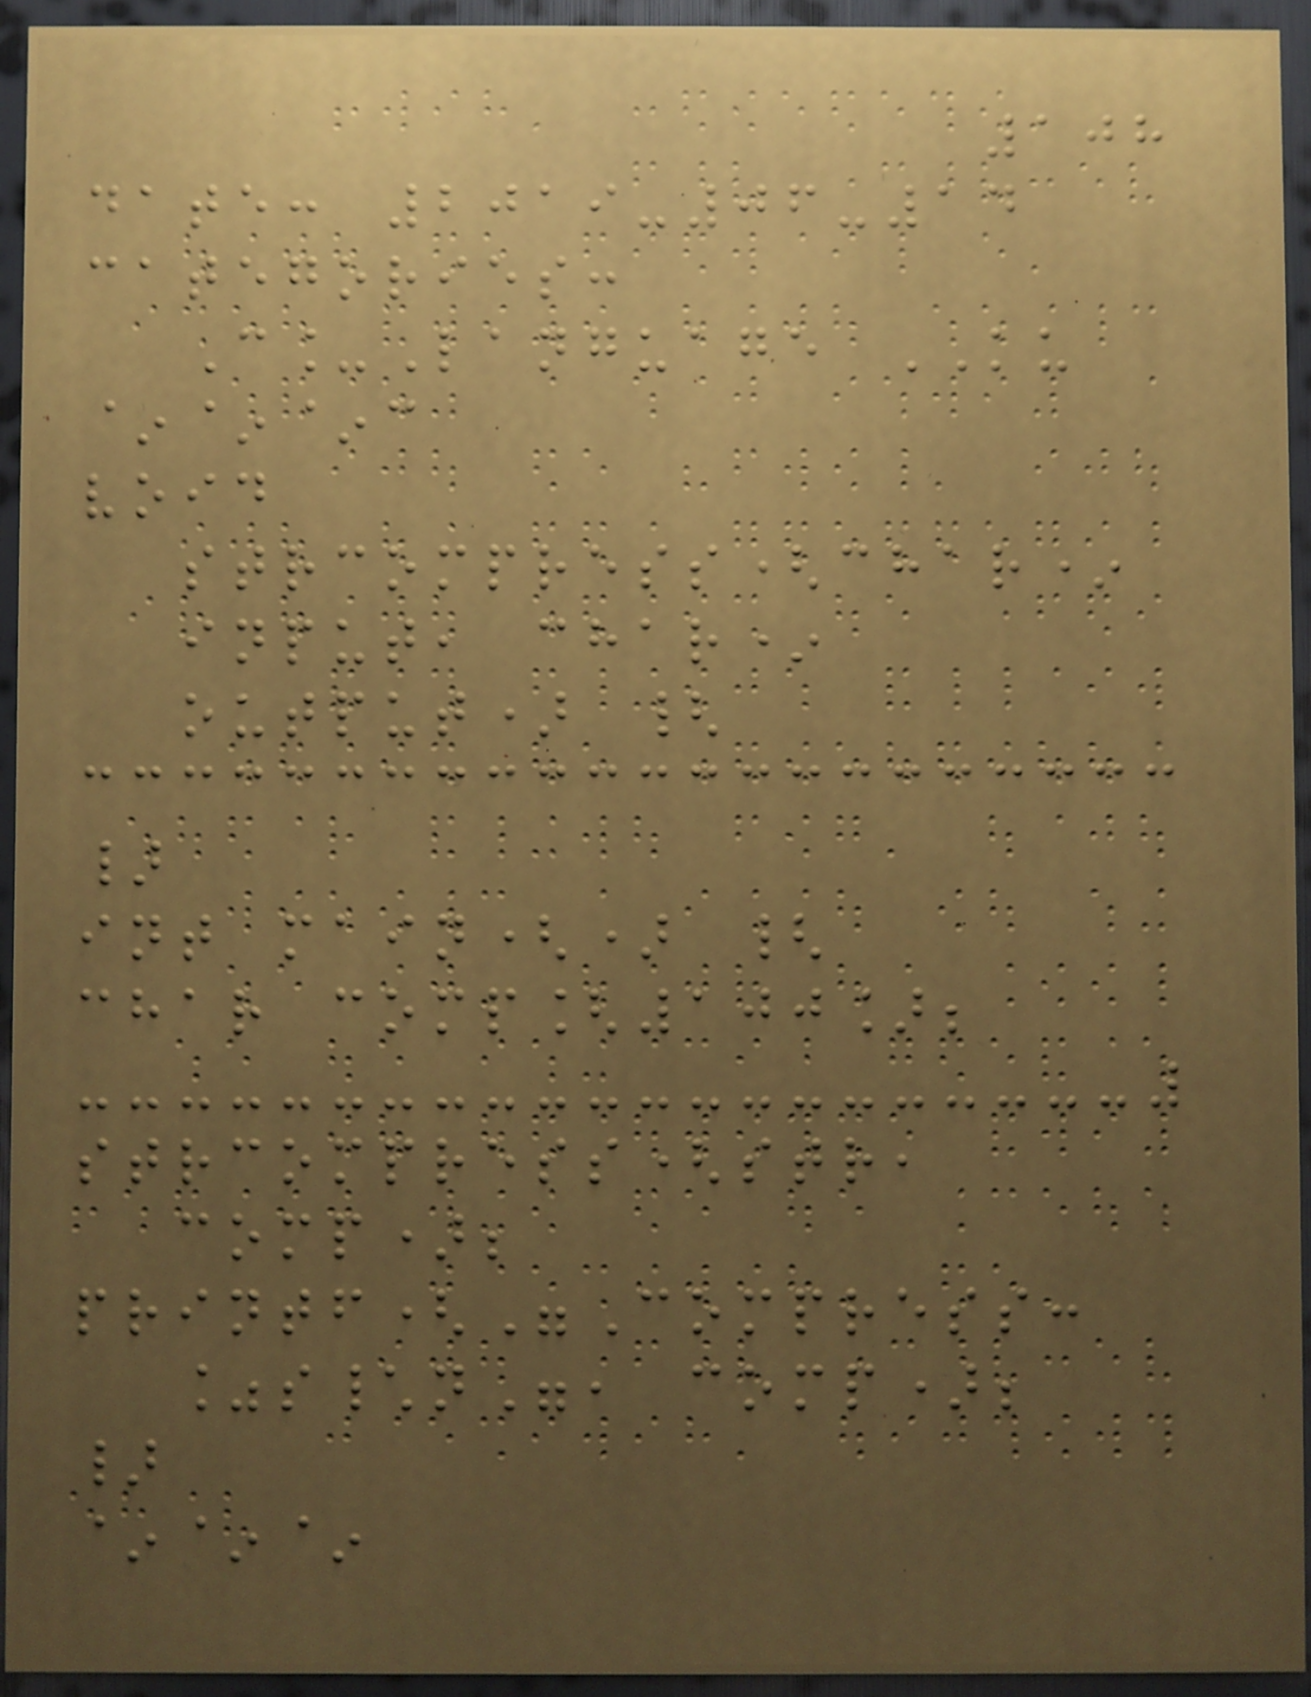108
date: 2019-06-14
categories:
C_Language KU
~~~c
void
strcompress(char*
input, char*
output) {
}
int main() {
char comp[100];
strcompress(str,
comp);
printf("Compress:
%s\n", comp);
}
~~~
